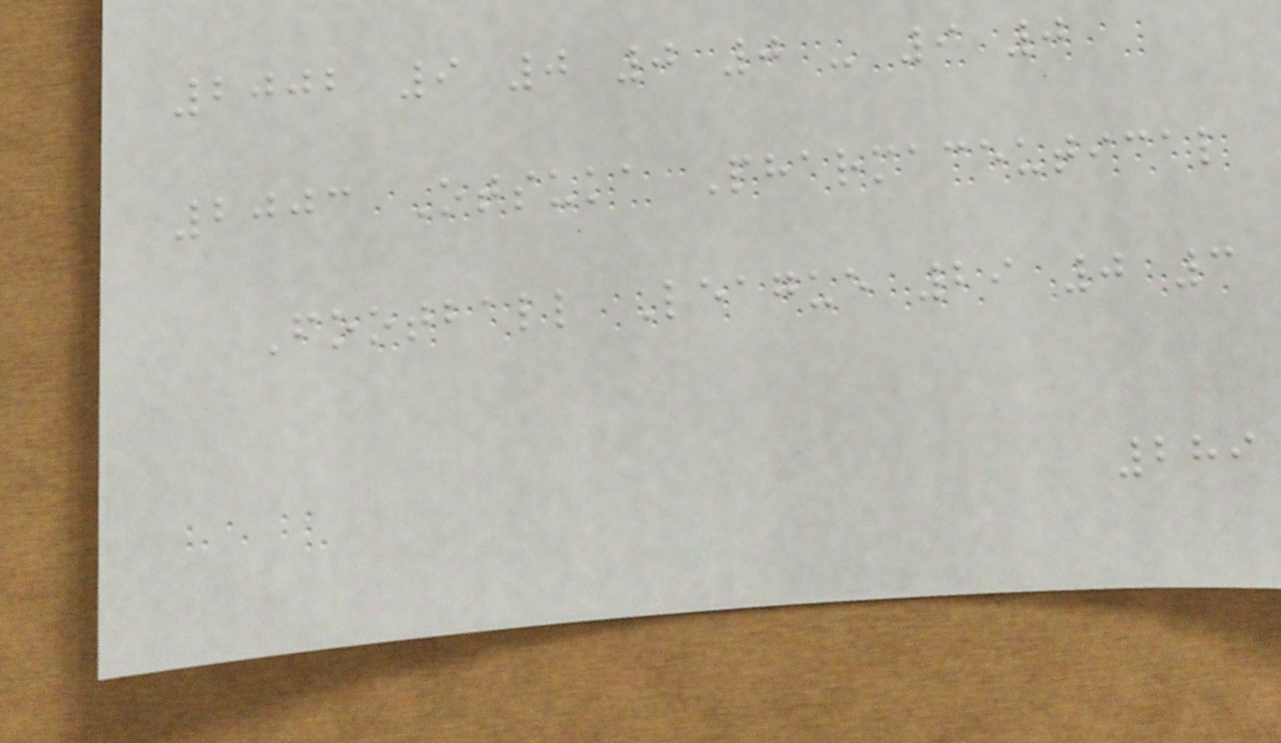2002 9 0 0 0 - 9 0
2003 Otsuka Pharmaceutical
Football League 29 0 3
289
